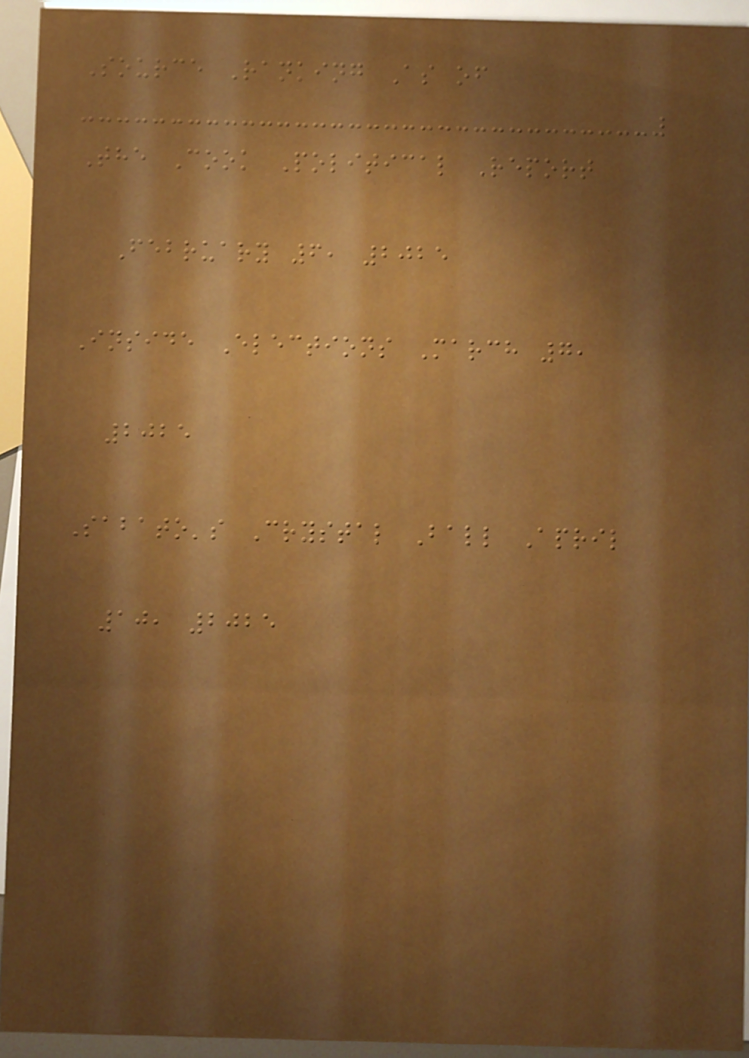Source Ranking As of
The Cook Political Report
February 6, 2025
Inside Elections March 7,
2025
Sabato's Crystal Ball April
10, 2025
